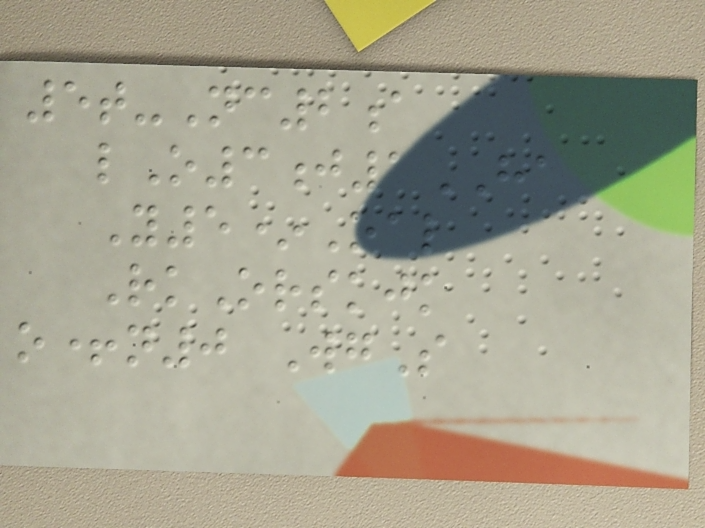5t-Nc2a
lO3j1HA
Y5*Oal
RkOrskjk
o+n0 WgS
